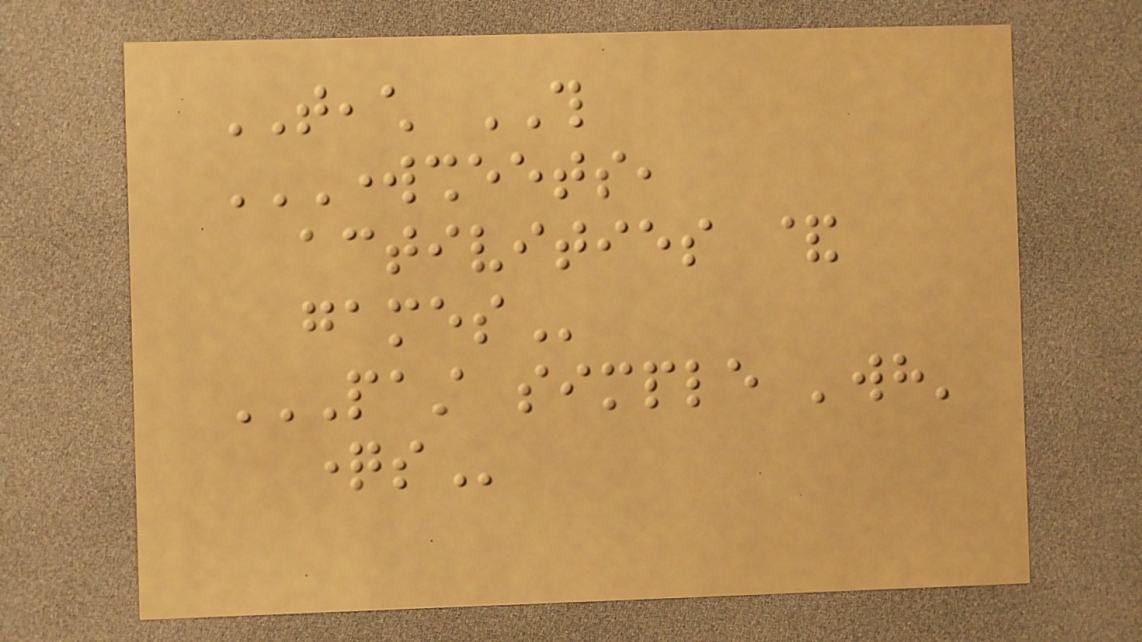TEACH THIS
WORKSHEETS,
ACTIVITIES &
GAMES
PAST SIMPLE 'WH'
QUESTIONS
